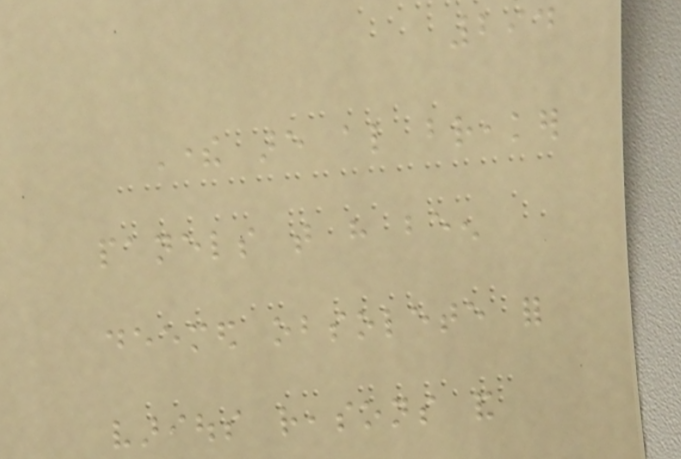294
There are also breaker
panels that have been
deemed obsolete for
various reasons and
